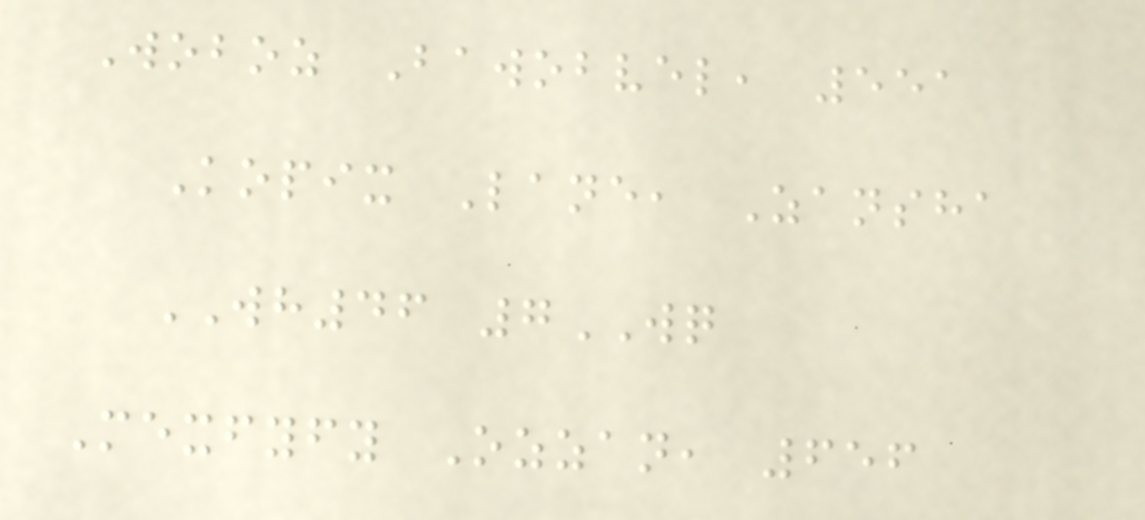Woboz Bawobvel, 551
Kopix Lane, Zansha
WH46 7WQ
Mexfyfy Ozzan, 656
